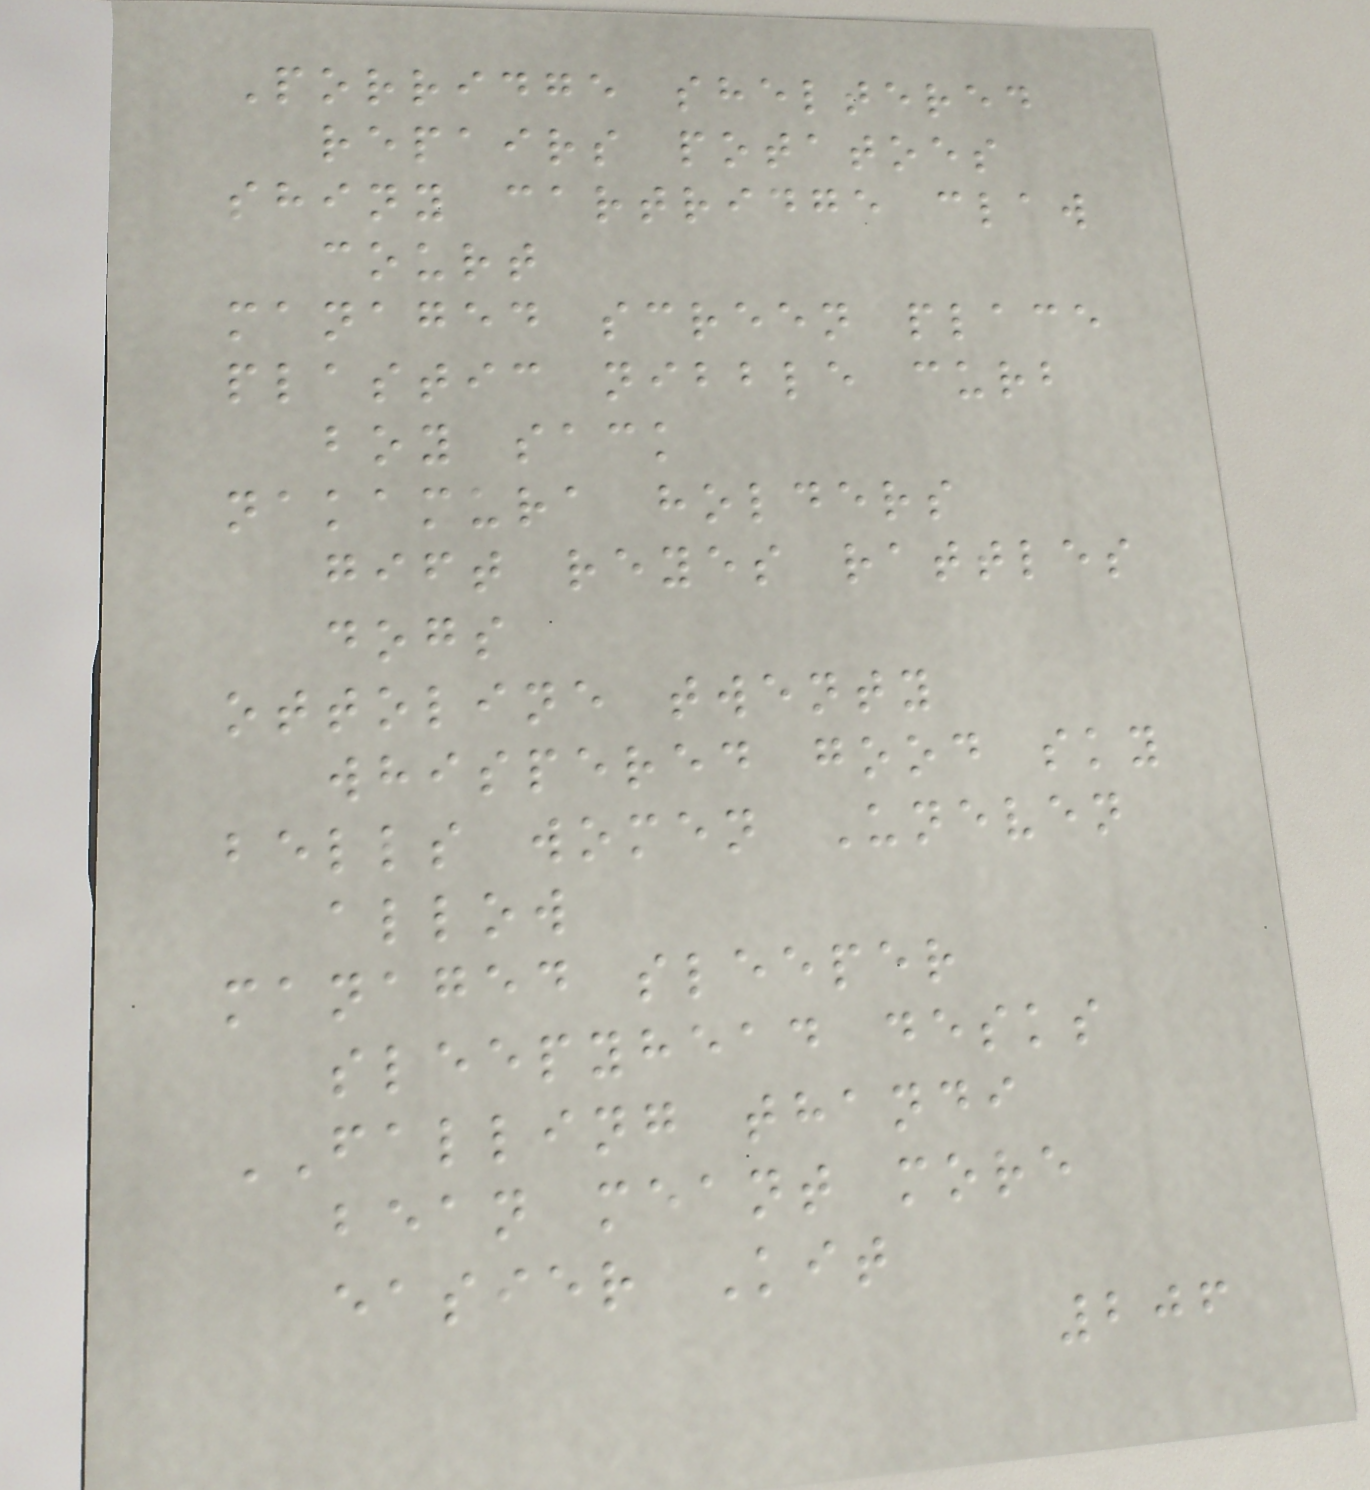Porridge sheltered
repairs potatoes
shiny cartridge claw
court
managed screen place
plastic nibble curb
boy sack
nakamura holders
gift reyes rattles
dogs
ottoline twenty
whispered good sky
bells women Uneven
allow
managed sleeper
sleepyhead desks
FALLING thandi
bean meant more
easier Kit
206
